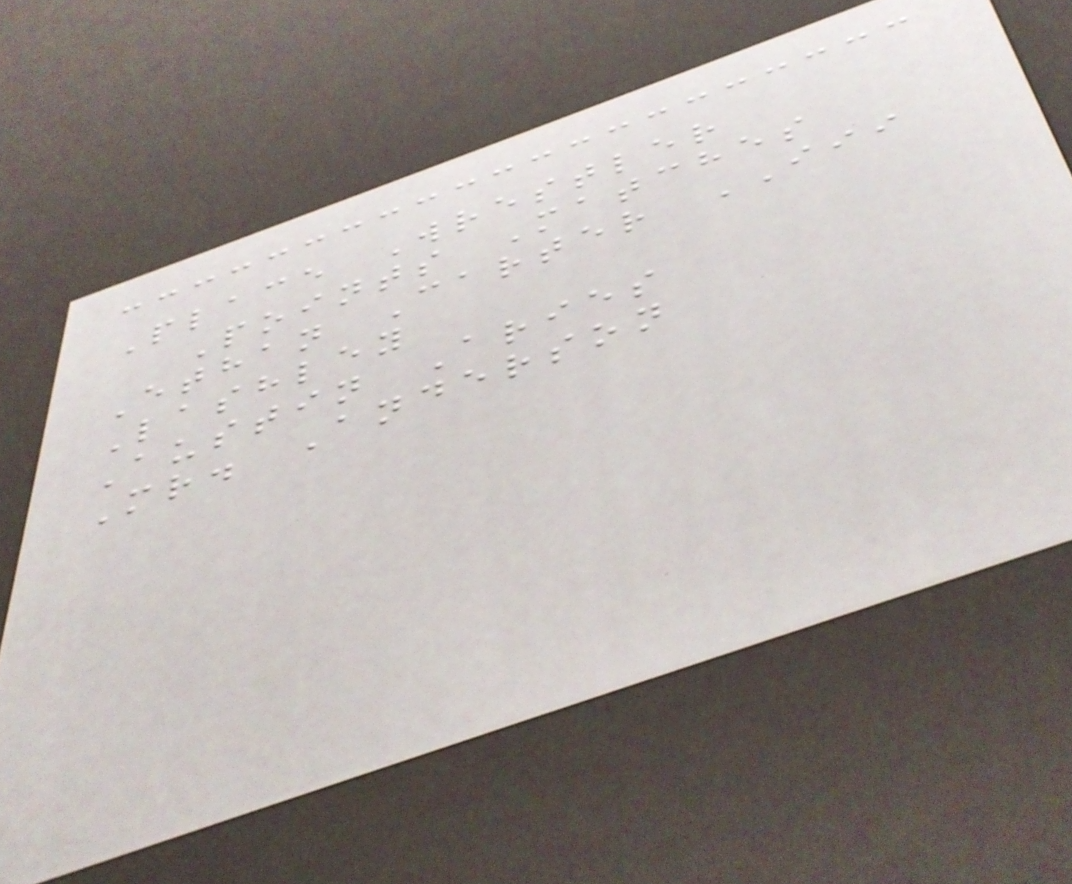Place Wrestler
Points Matches
Ethan Carter III
Lashley
Austin Aries
Mr. Anderson
